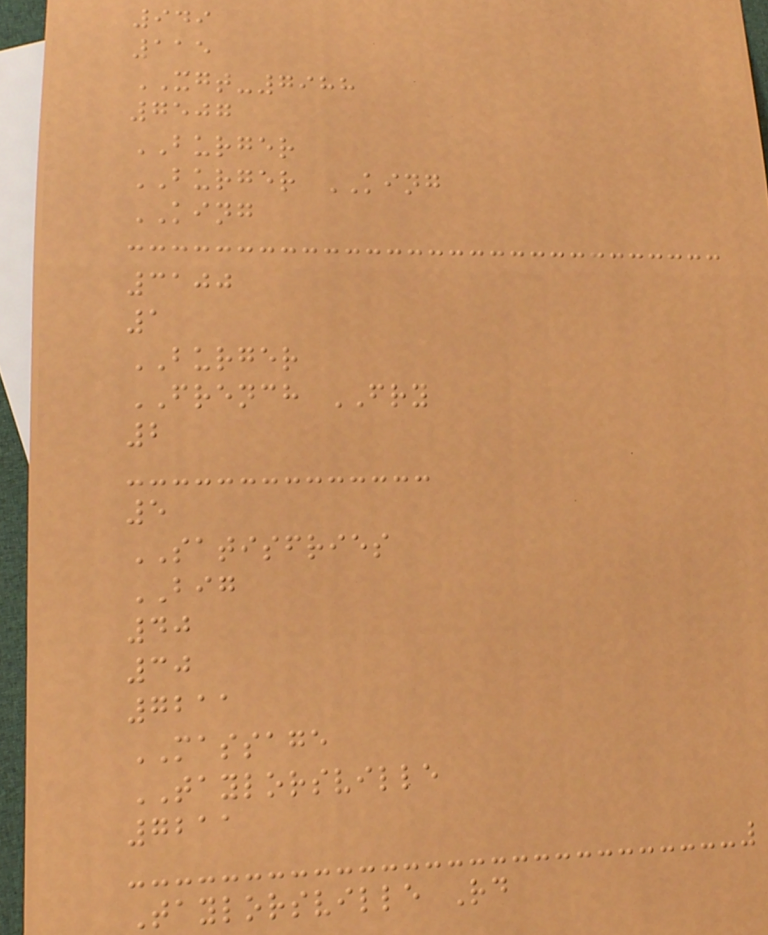949
115
XGT-7988
7507
BURGER
BURGER KING
KING
3100
1
BURGER
FRENCH FRY
2
5
SATISFRIES
BIG
40
30
7211
MASSAGE
TAYLORSVILLE
7211
Taylorsville Rd
